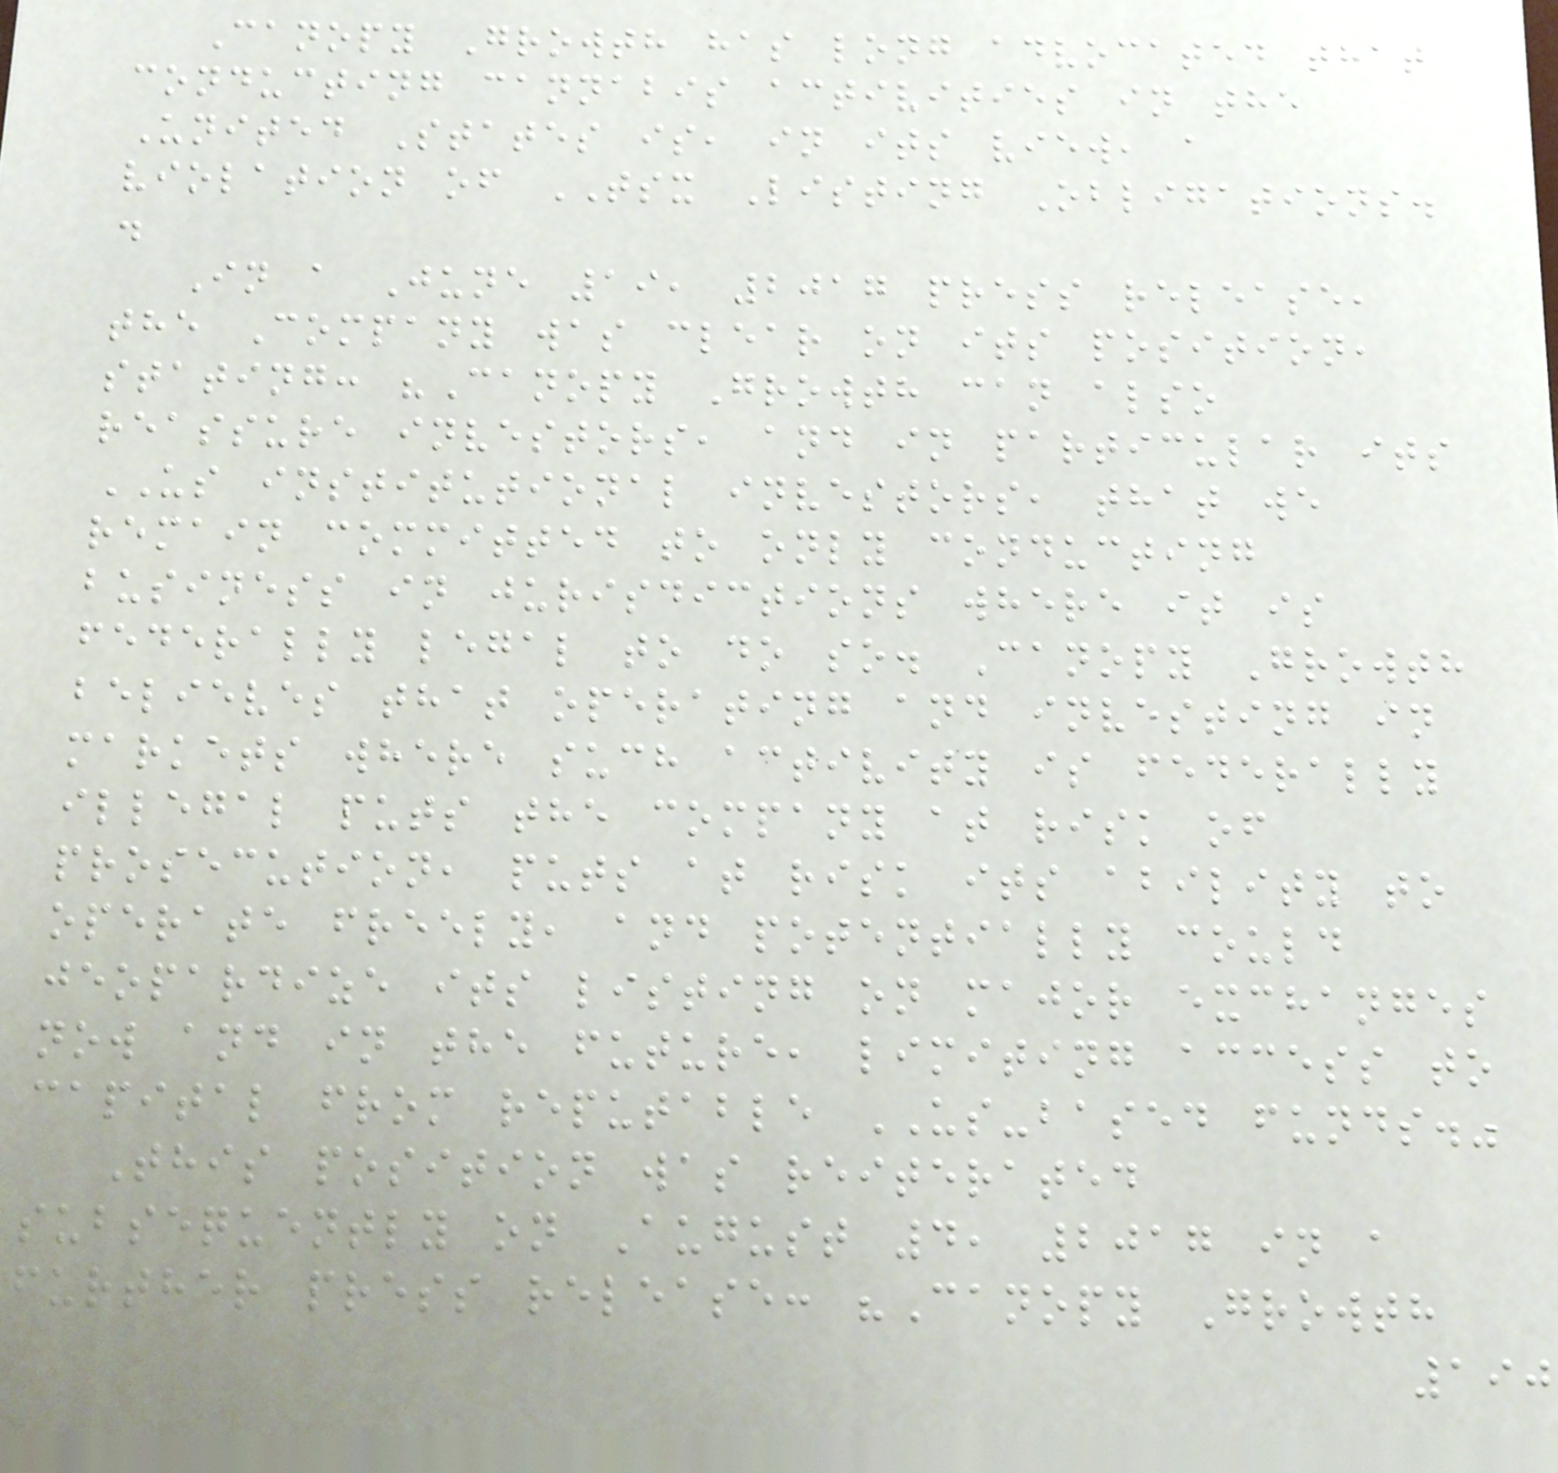Canopy Growth has long advocated that
conducting cannabis activities in the
United States is, in its view, a
violation of TSX Listing Obligations.
.
In a June 19, 2017 press release,
the Company was clear on its position,
stating: "Canopy Growth can also
reassure investors, and in particular its
US institutional investors, that we
remain committed to only conducting
business in jurisdictions where it is
federally legal to do so. Canopy Growth
believes that operating and investing in
markets where such activity is federally
illegal puts the company at risk of
prosecution, puts at risk its ability to
operate freely, and potentially could
jeopardize its listing on major exchanges
now and in the future, limiting access to
capital from reputable US-based funds."
This position was reiterated
subsequently on August 4, 2017 in a
further press release: "Canopy Growth
190
